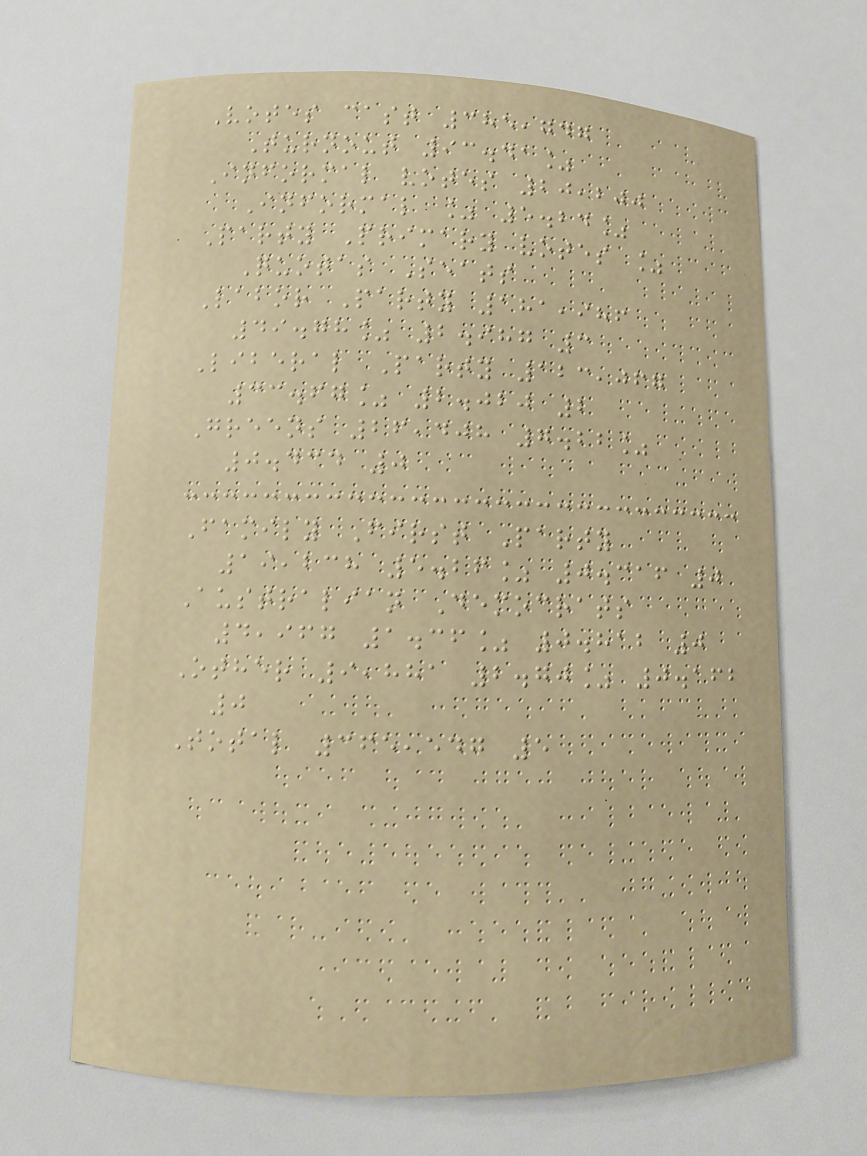Votes cast 385,747
Turnout 93.41%
Informal votes 20,200
Informal % 5.24%
Party Primary votes %
Quotas Seats
Labor Party 181,986
49.78% 2.987 3
Liberal Party 123,067
33.67% 2.020 2
Greens 26,408 7.22%
0.434 0
Family First Party
19,238 5.26% 0.316 0
Australian Democrats
4,967 1.36% 0.812 0
Other 9,881 2.70% 0.162
0
Total 365,547 5
